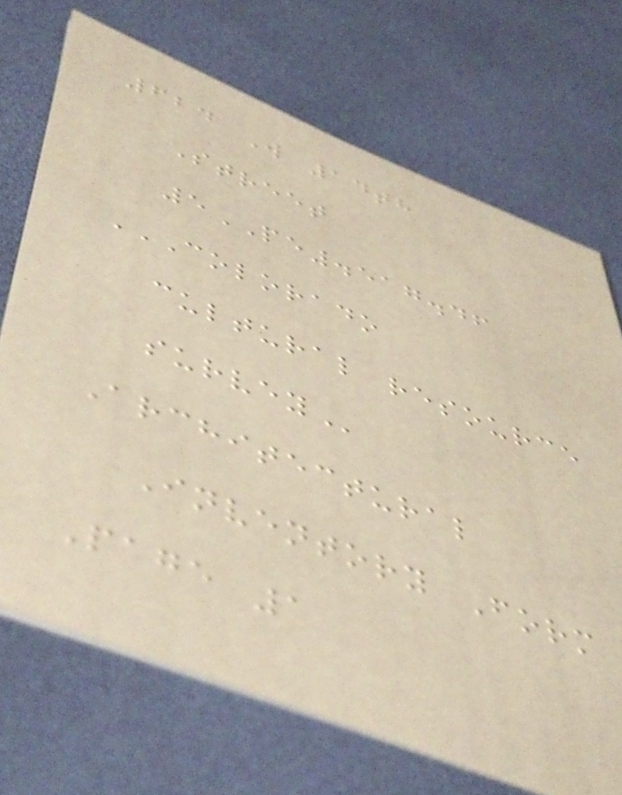624 W 14th
Street
5PE.517.46
COLORADO
CULTURAL RESOURCE
SURVEY
Architectural
Inventory Form
Page 1
